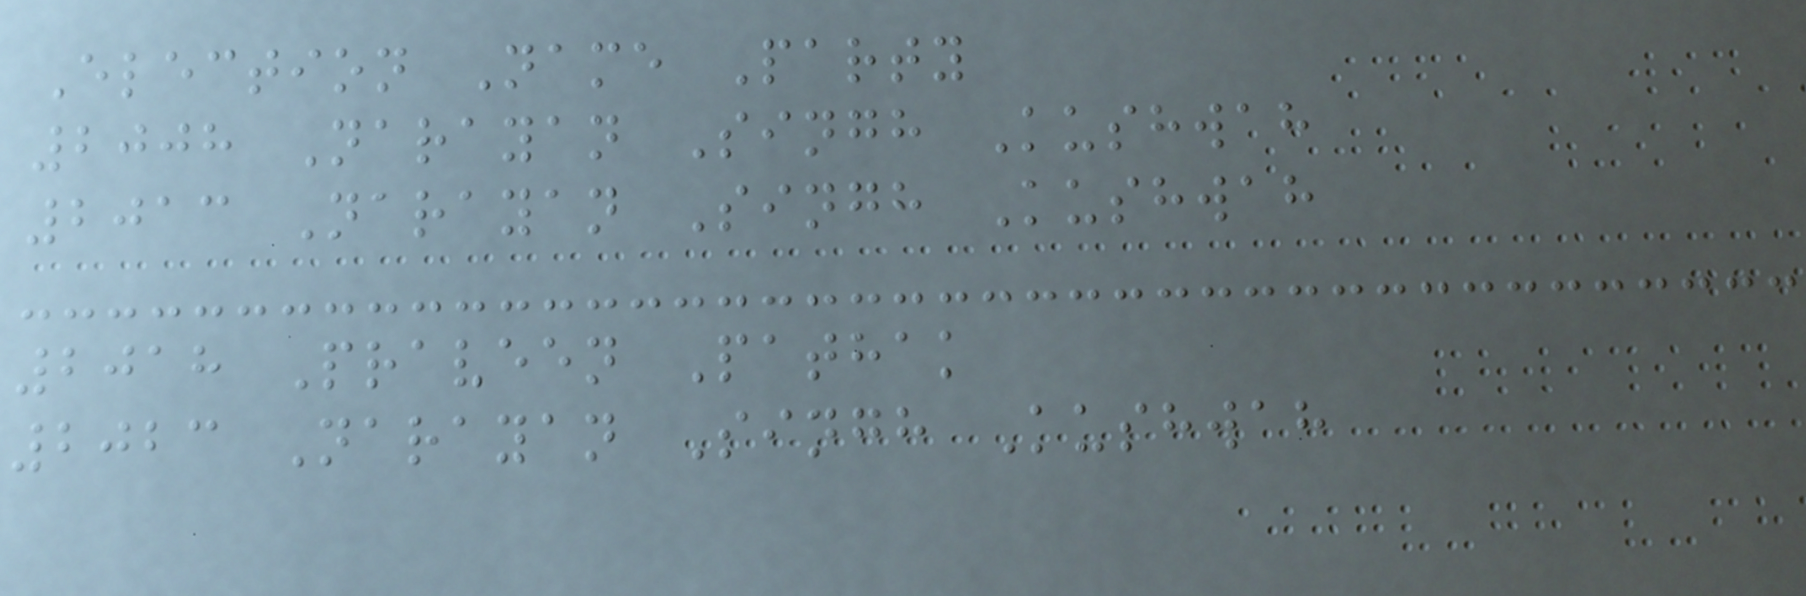Election Name Party
2008 Narayan Singh Kushwah
2013 Narayan Singh Kushwah
2018 Praveen Pathak
2023 Narayan Singh Kushwah
